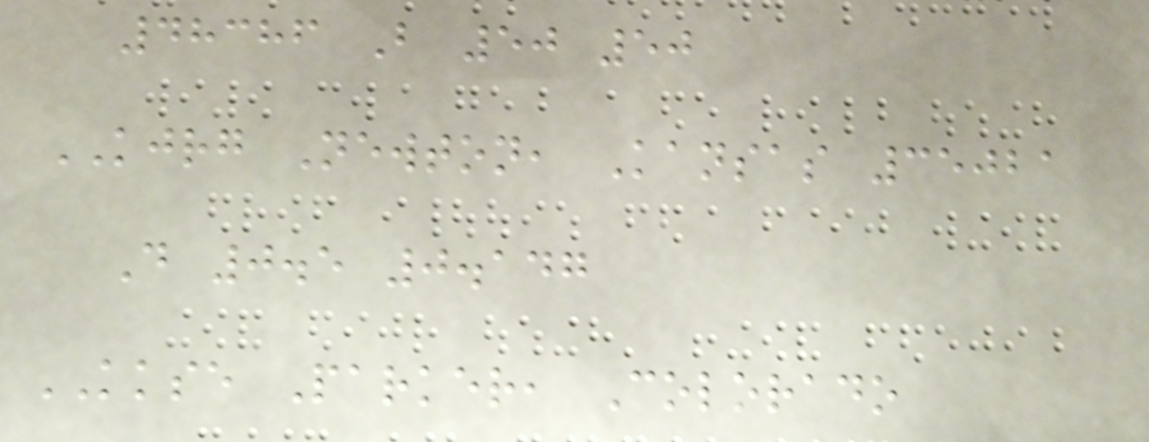48386 B 50 50
KJRG Newton, Kansas 35021
D 0.5 0.147
KKSE Parker, Colorado
